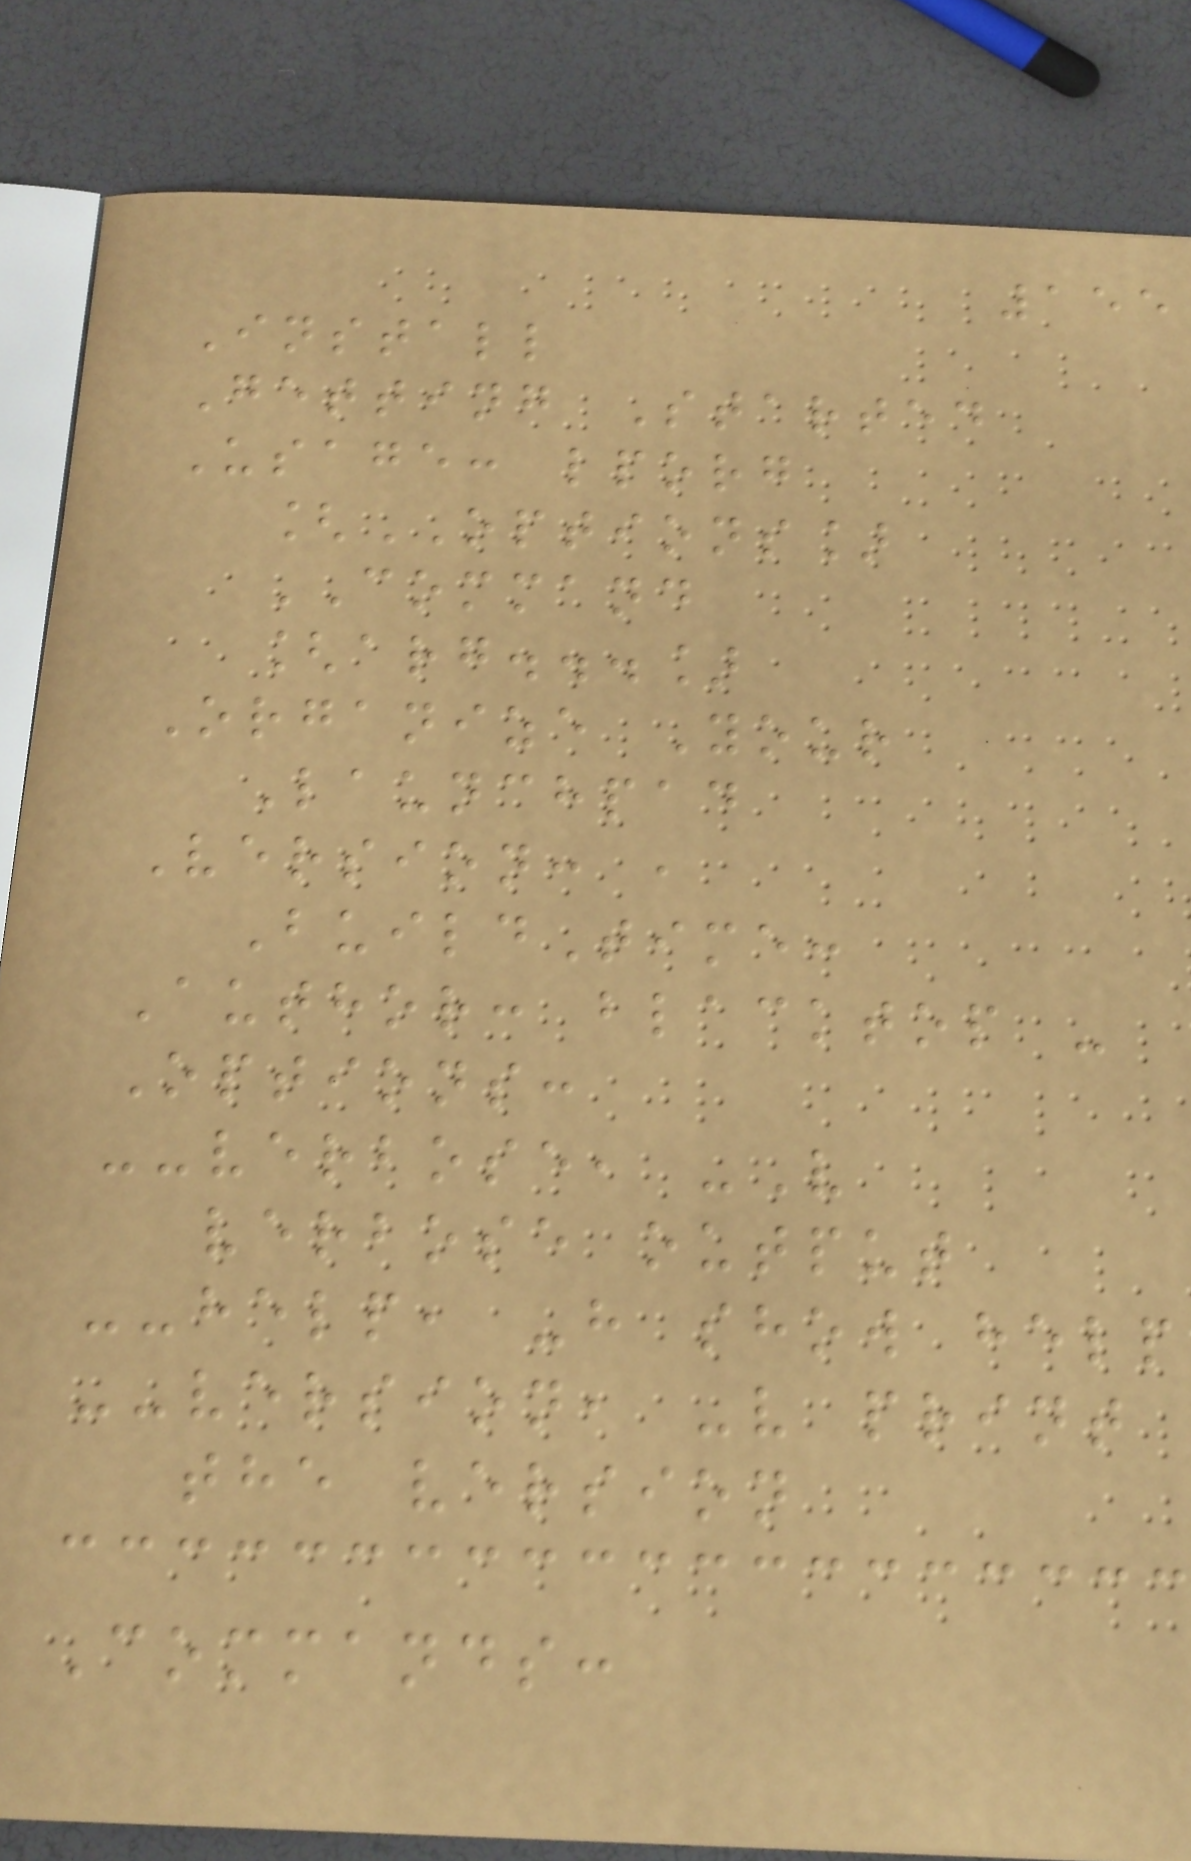155
Install
Getting Started
Usage: lporg
[OPTIONS]
COMMAND
[arg...]
Organize Your
Launchpad
Version: ,
BuildTime:
Author: blacktop -
Options:
--verbose, -V
verbose output
--help, -h show help
--version, -v print
the version
Commands:
